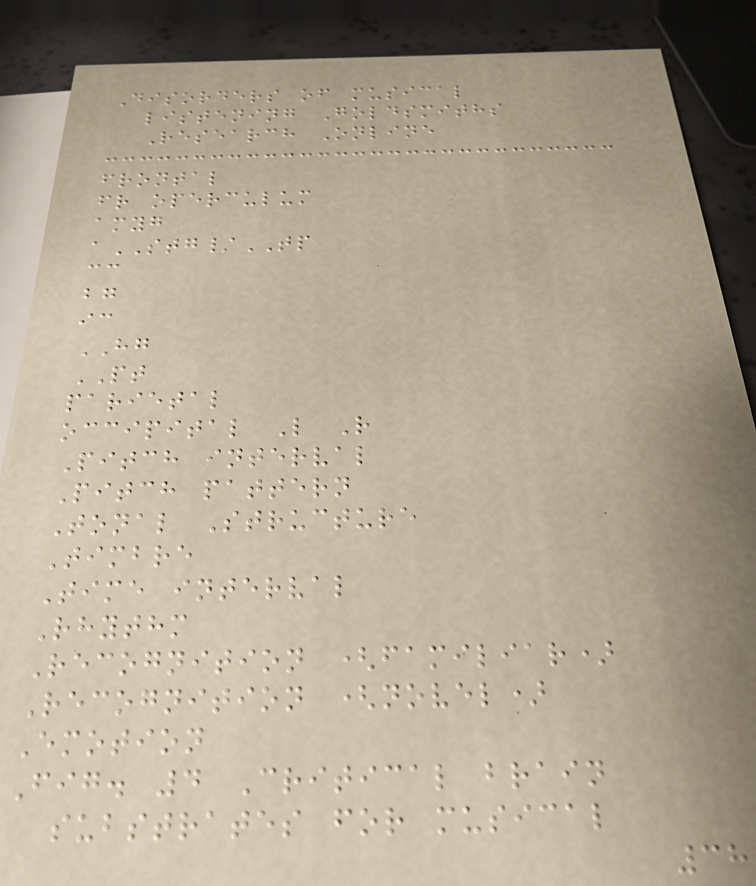Disorders of musical
listening Goldsmiths
Research Online
frontal
fr operculum
amyg
aSTG/TP
cc
bg
ic
HG
PT
parietal
occipital L R
Pitch interval
Pitch pattern
Tonal Structure
Timbre
Time interval
Rhythm
Recognition (familiar)
Recognition (novel)
Emotion
Fig. 4 Critical brain
substrates for musical
38
